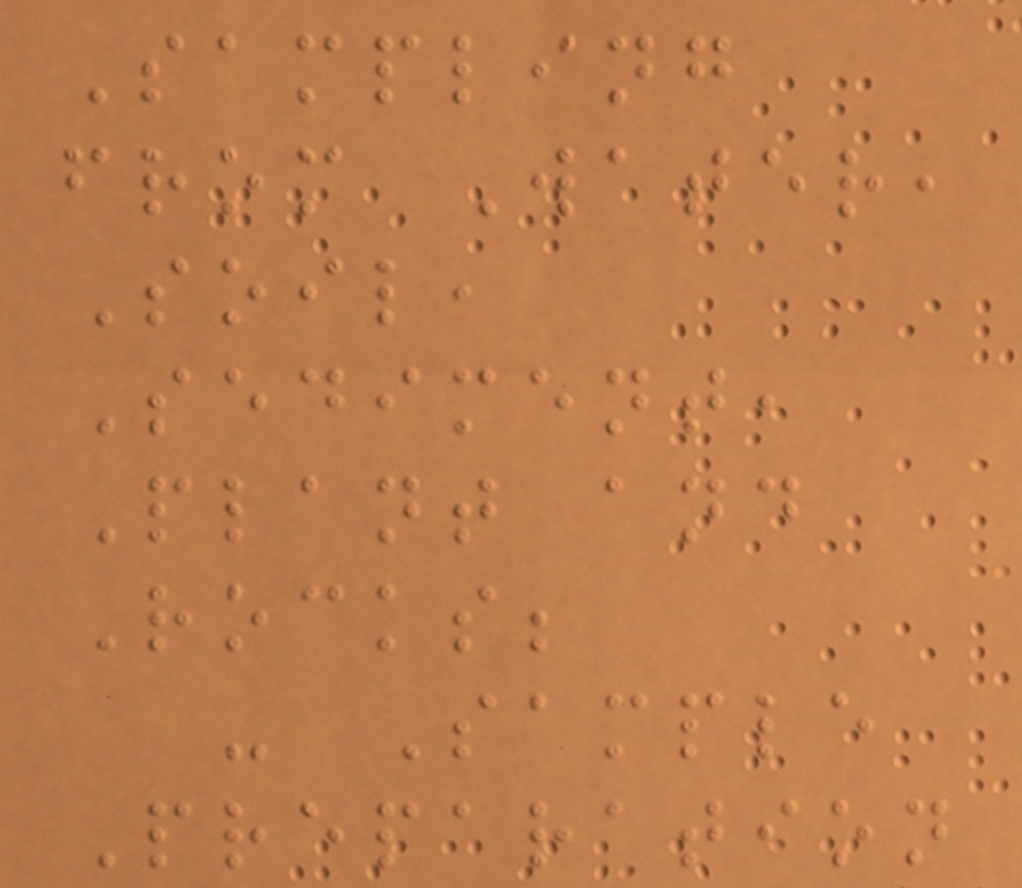Sampling
from Water,
Soil,
Sediment,
Plant and
Rocks;
- Sample
Preparation
